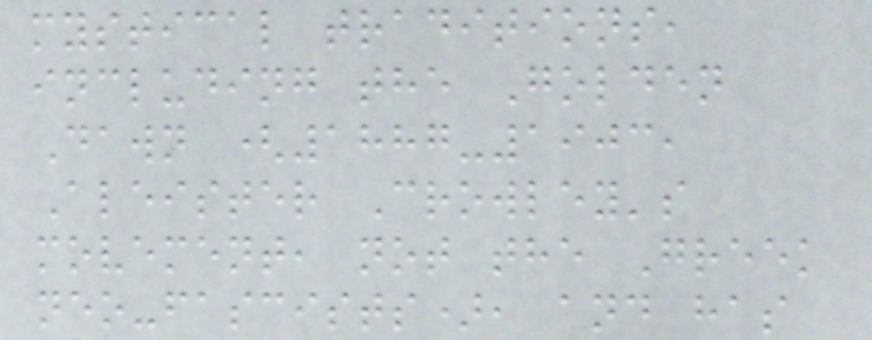mystical traditions,
including the Golden
Dawn (1887-1903,
Aleister Crowley's
movement, not the Greek
neo-fascists), and has
